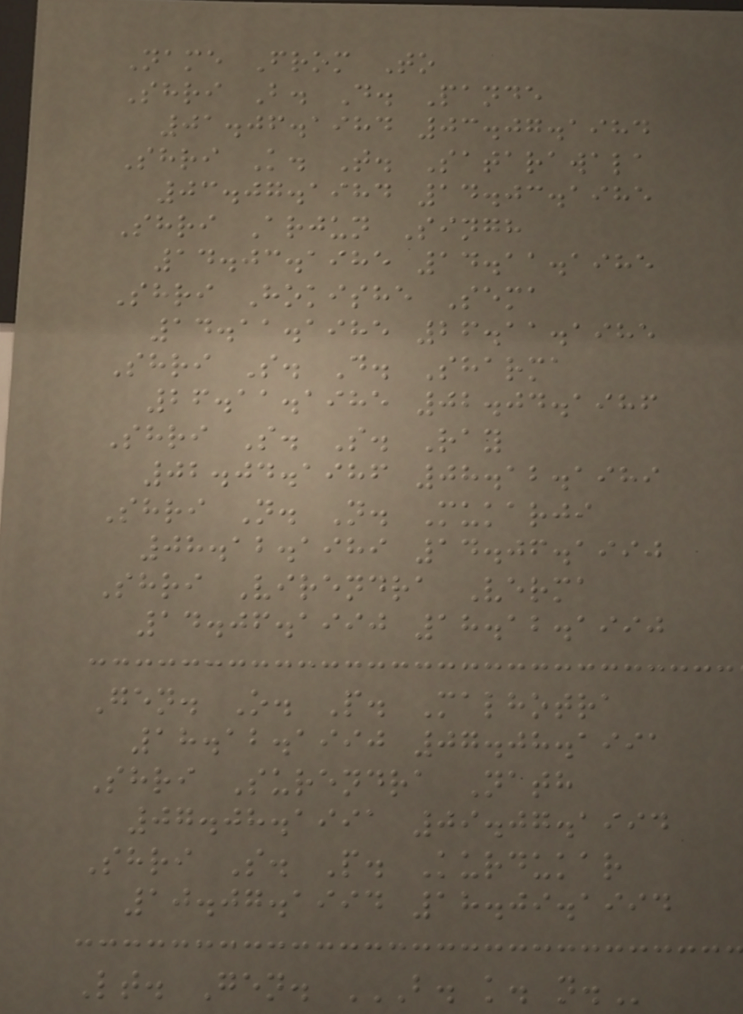Name From To
Shri B. D. Pande
01.06.1984 03.07.1984
Shri K. T. Satarawala
03.07.1984 14.03.1985
Shri Arjun Singh
14.03.1985 14.11.1985
Shri Hokishe Sema
14.11.1985 26.11.1985
Shri S. D. Sharma
26.11.1985 02.04.1986
Shri S. S. Ray
02.04.1986 08.12.1989
Shri N. N. Mukarji
08.12.1989 14.06.1990
Shri Virendra Verma
14.06.1990 18.12.1990
Gen. O. P. Malhotra
18.12.1990 07.08.1991
Shri Surendra Nath
07.08.1991 09.07.1994
Shri S. P. Kurdukar
10.07.1994 18.09.1994
Lt. Gen. B. K. N.
